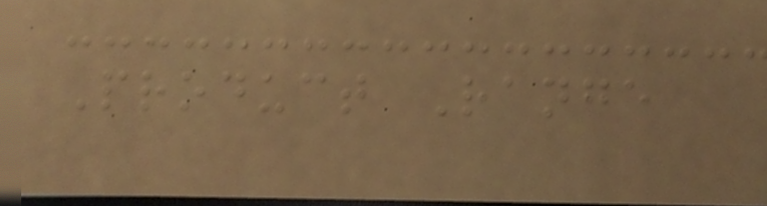Product Range
